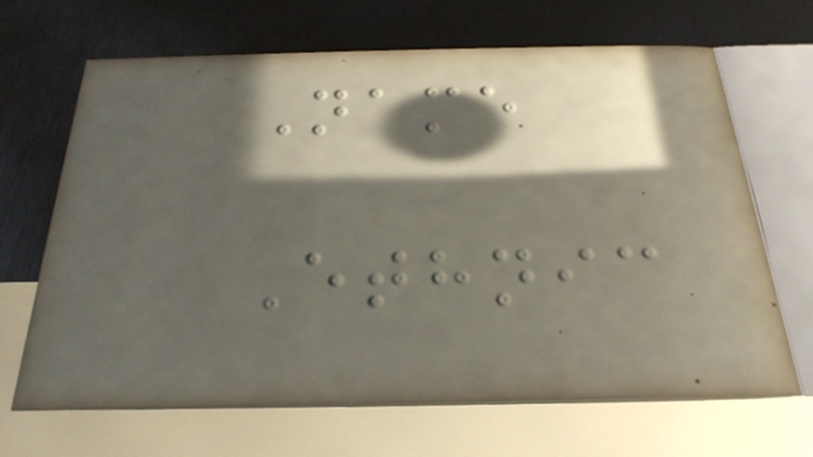Name
Ethnic
